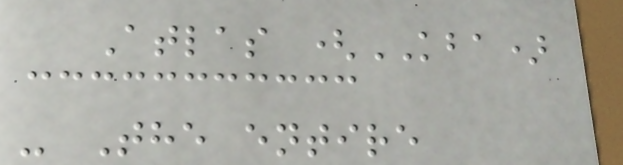Atlas (KBA)
- The entire
